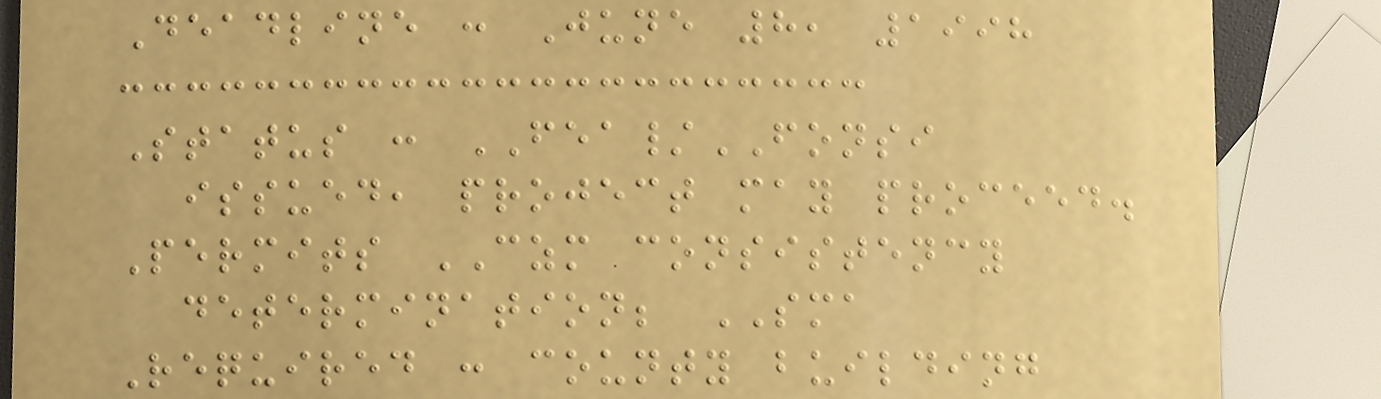Deadline : June 8, 1998
Status : FEA/FONSI
issued, project may proceed.
Permits CZM consistency
determination; SMA
Required : county building
